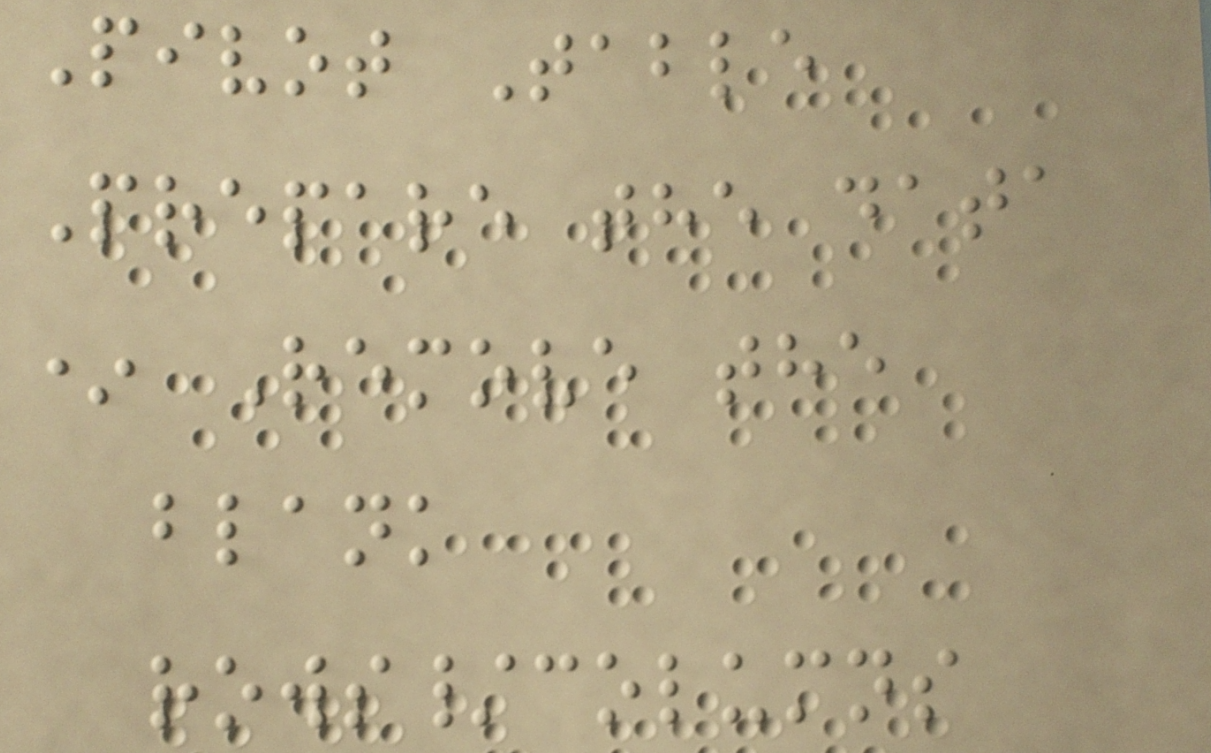Pivot Table
Prepare the data
* Remove the
blank
rows/columns
